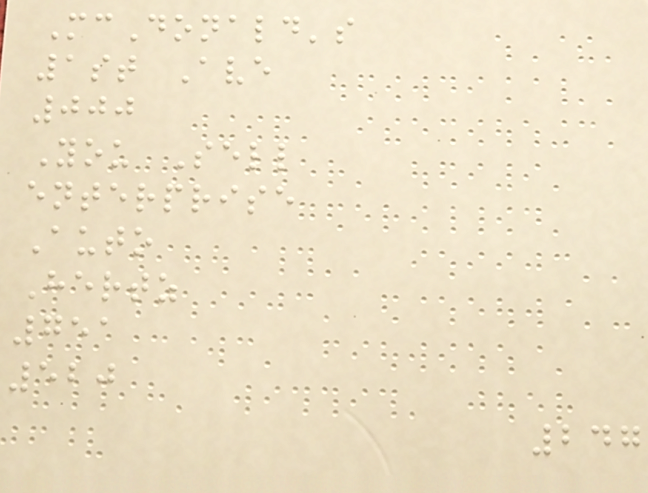McDonald's
1st Ave
000
You Sell
enterprise
Auto
Hertz
751
520
247
